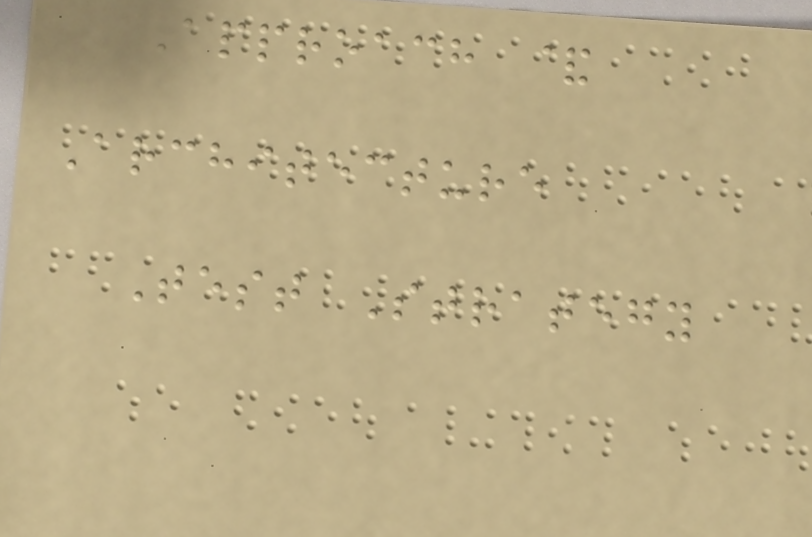Approach &
Architecture
Test Strategy
